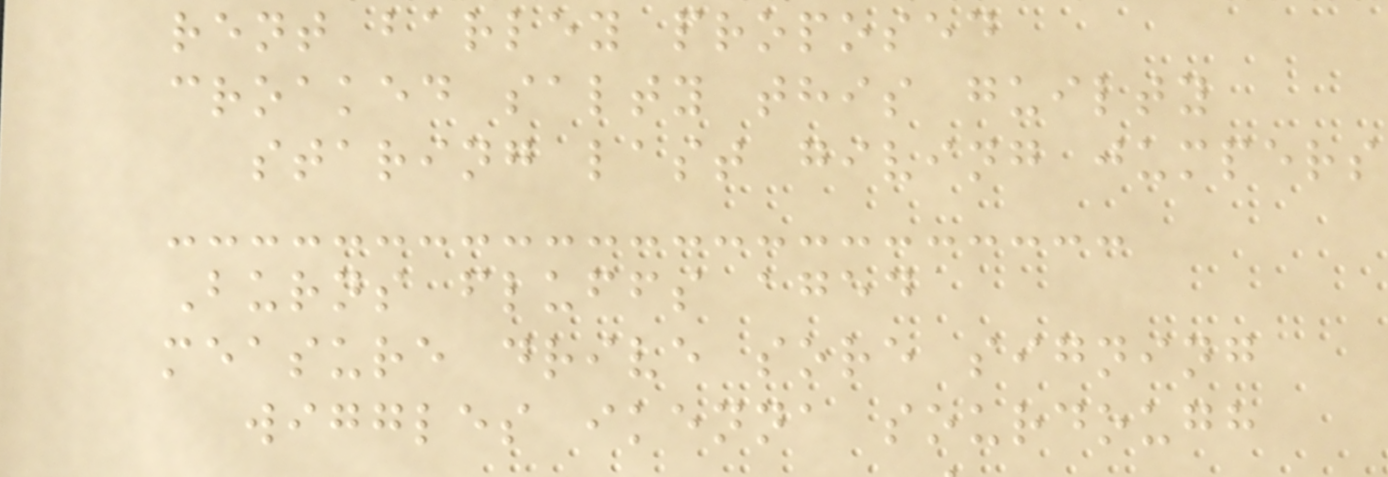rent barley proposed
croaked salty this guilty
staring last giving jumpers
Burns fluffs aged
measure drive sore signing
wiggles ikenna sourdough
